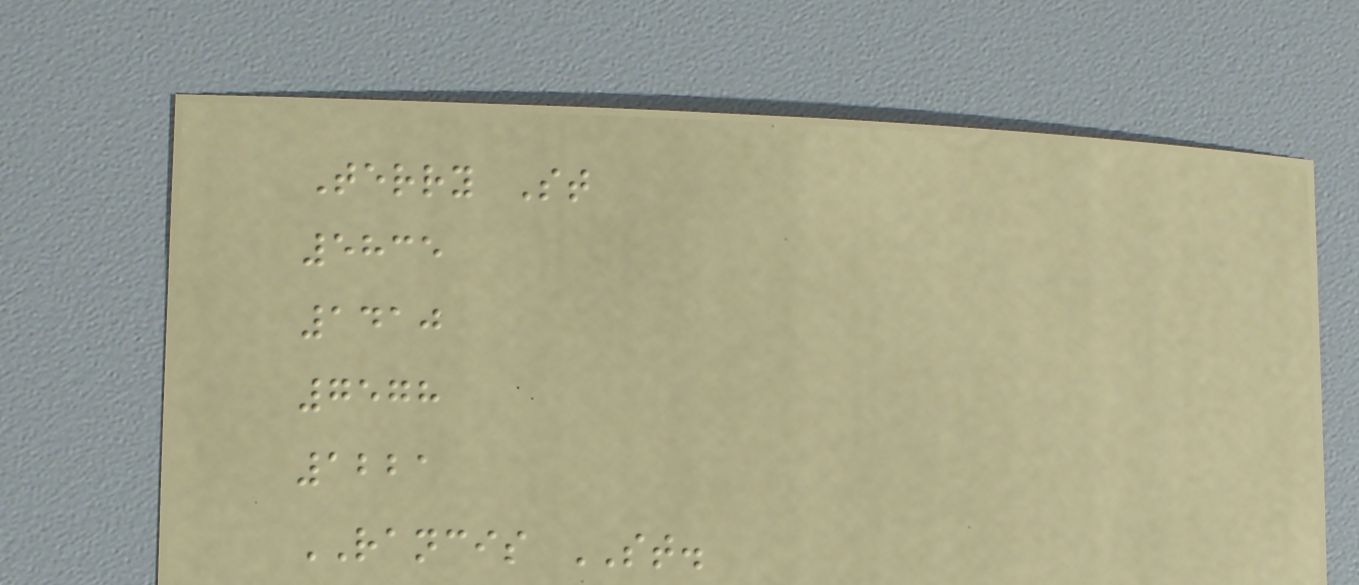Terry St
5835
1410
7578
1221
RANCIS ST.
